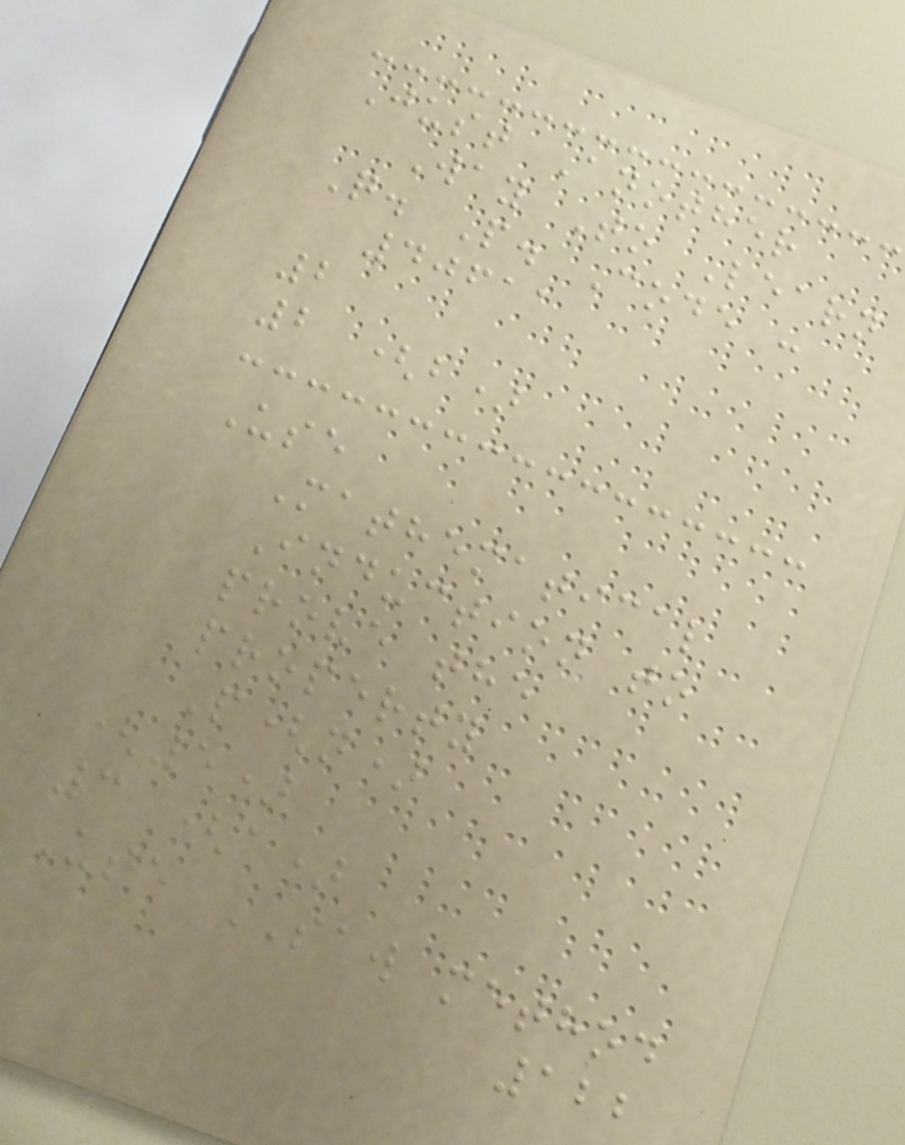Just Another
Way To Learn
Q. P. Code :
40611
2
2 (b)
Use
Mathematical
Induction to
prove the
property
P(n)
(5)
3 (a)
Use SAW method
122
